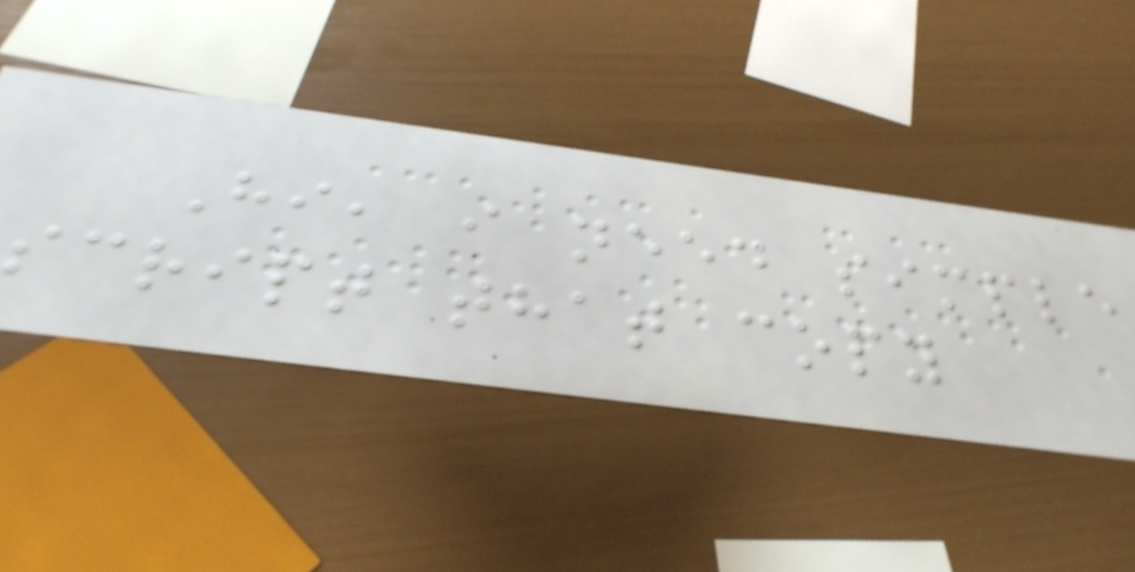Hi, i need simple
script that copy
